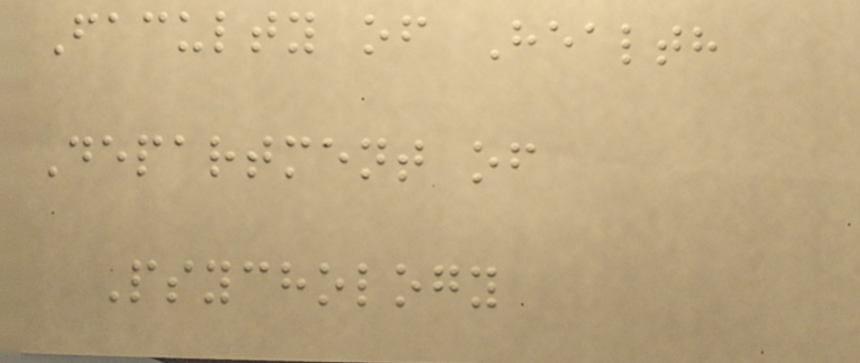Faculty of Health
Department of
Psychology
